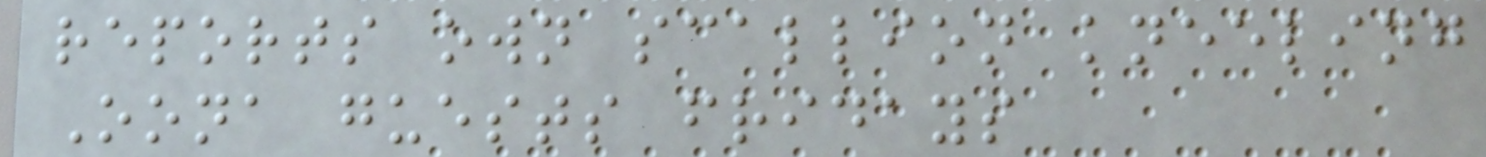reports own scallion kneeling
Oona guests fridays
